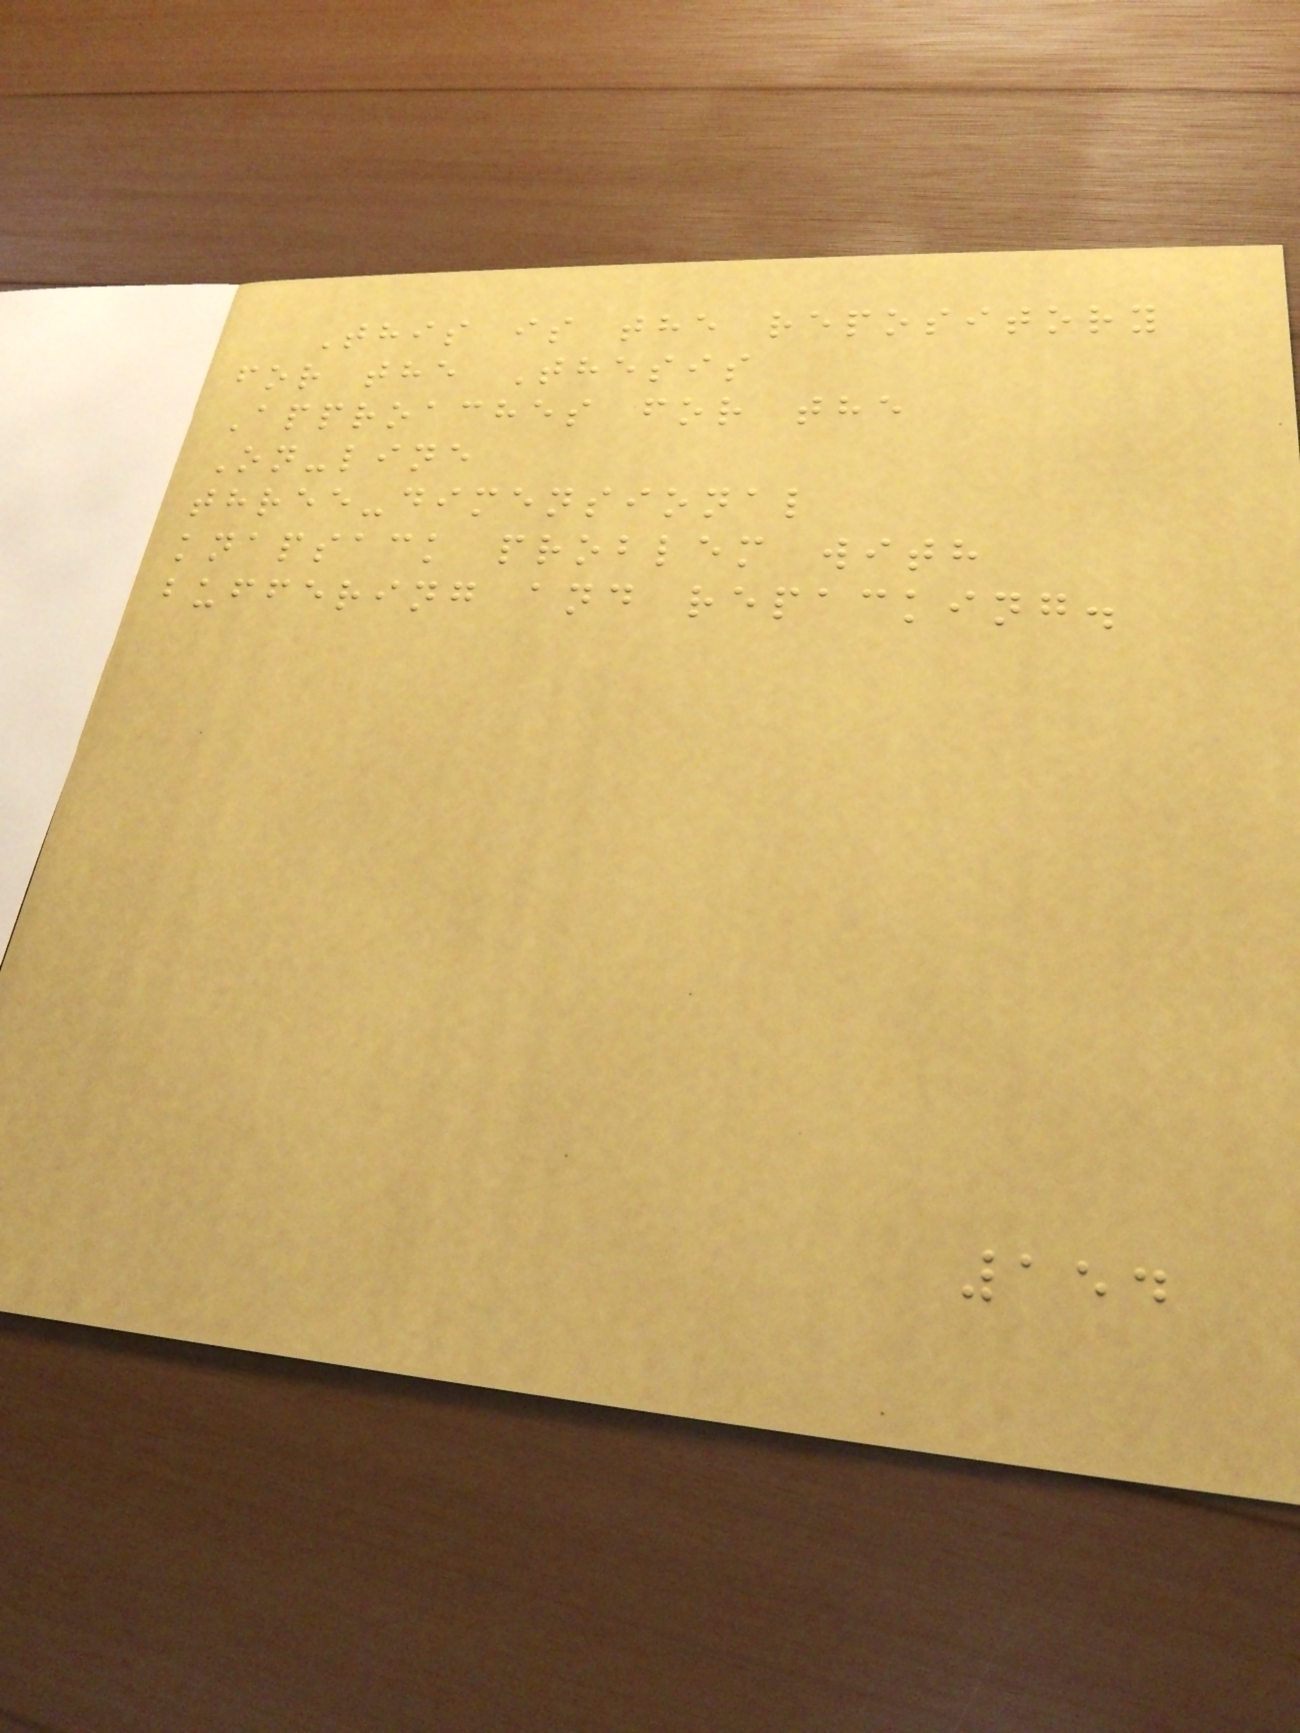This is the repository
for the Thesis
Approaches for the
On-line
three-dimensional
knapsack problem with
buffering and repacking.
154
